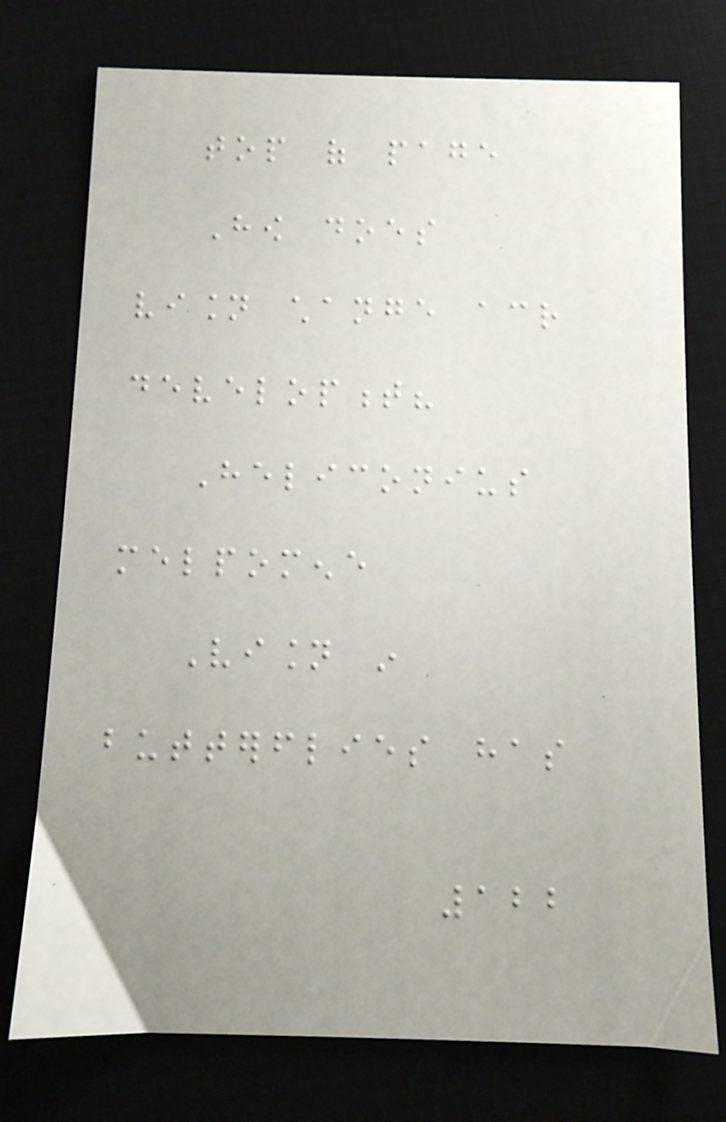top of page
How does
vision change across
development?
Heliconius
melpomene
Vision in
butterflies has
122
